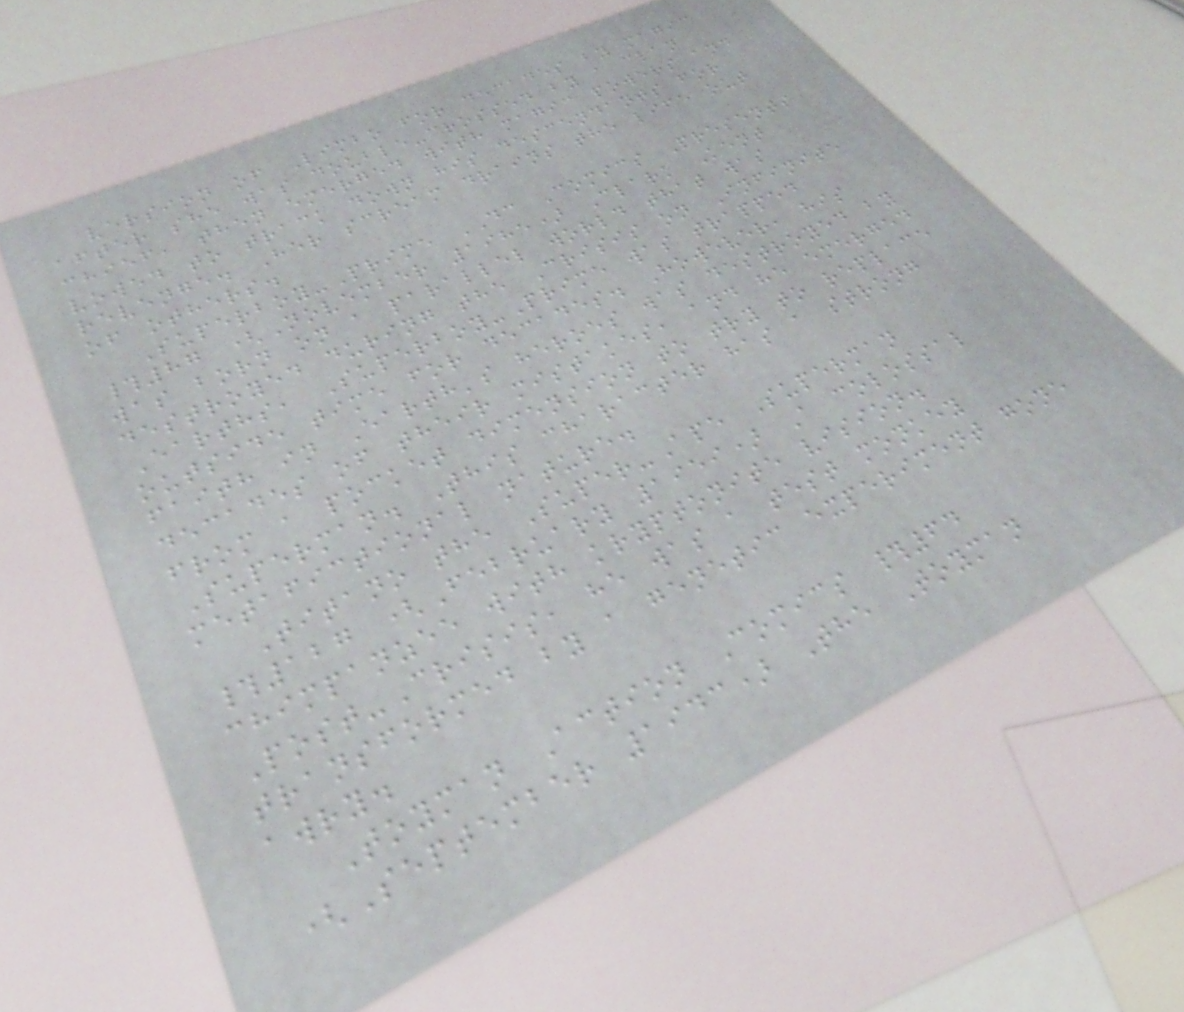version of Limbo for decades by magic
after she was double-crossed by a clan
chief, then emerged with magic powers and
vowed to track down his descendants for
revenge. Her scream drains the life out
of others.
Superboy-Prime DC Comics Presents
#87 (November 1985) Clark Kent
was born on a parallel world that was
destroyed during the Crisis on Infinite
Earths, Superboy-Prime was trapped
outside time for decades. However, his
faith in Earth's heroes was destroyed by
decades of their mistakes, and he emerged
from a pocket dimension to try to replace
Superman. This character has a strong
metafictional nature.
Titano the Super-Ape Superman
#127 (February 1959) A colossal
chimpanzee with kryptonite vision.
Post-Crisis, he was a test monkey
transformed by a genetic experiment gone
awry.
Toyman Action Comics #64
(September 1943) The Toyman
